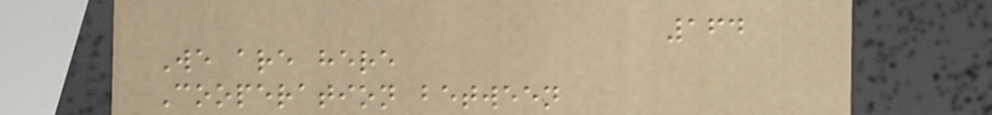164
We are here
Cooperation between
